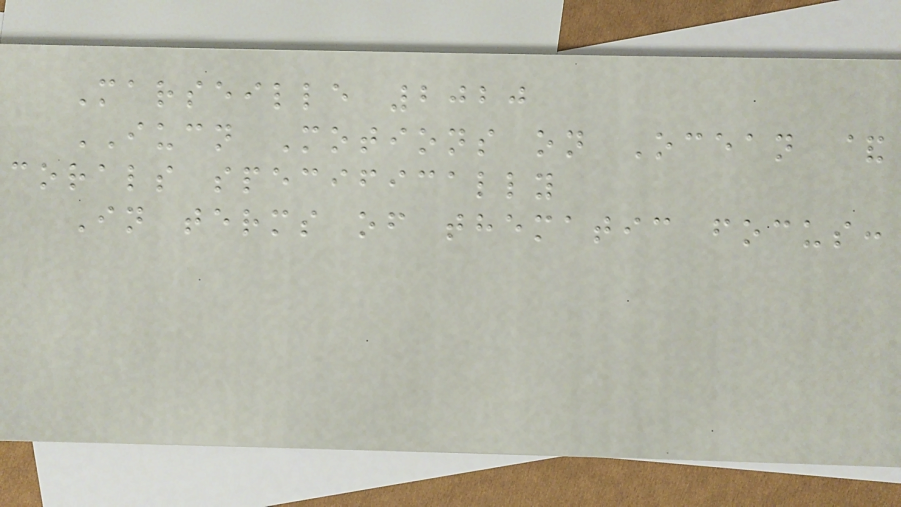Marseille 2020
IUCN Motions on Ocean &
corals specifically
In terms of thematic focus:
